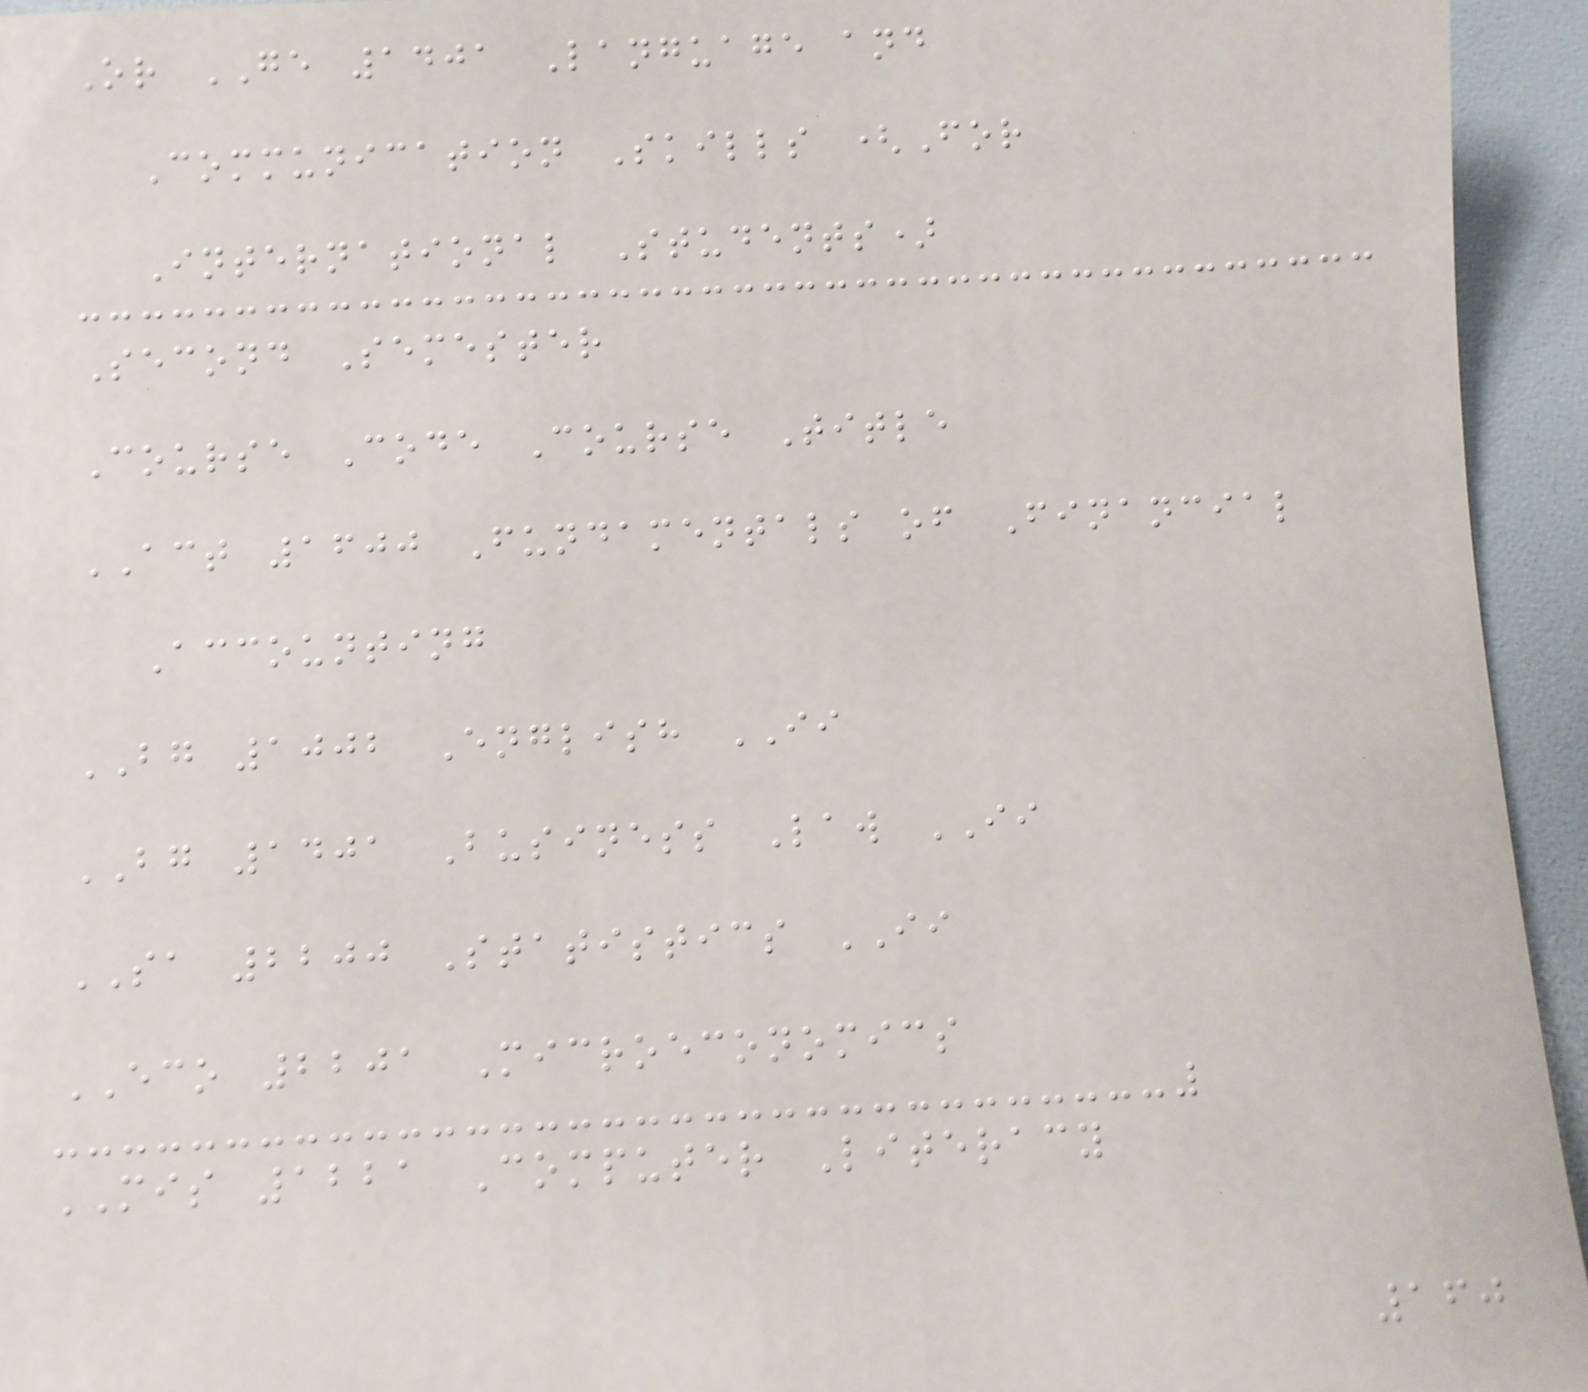Or GE 1401 Language and
Communication Skills (For
International Students)
Second Semester
Course Code Course Title
ACT 1600 Fundamentals of Financial
Accounting
BG 1002 English II
BG 1401 Business Law II
SA 2200 Statistics II
ECO 2201 Microeconomics
MIS 1221 Computer Literacy
160
